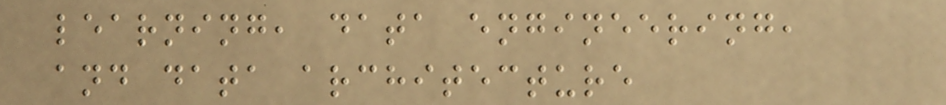learning, data engineering,
and data architecture
